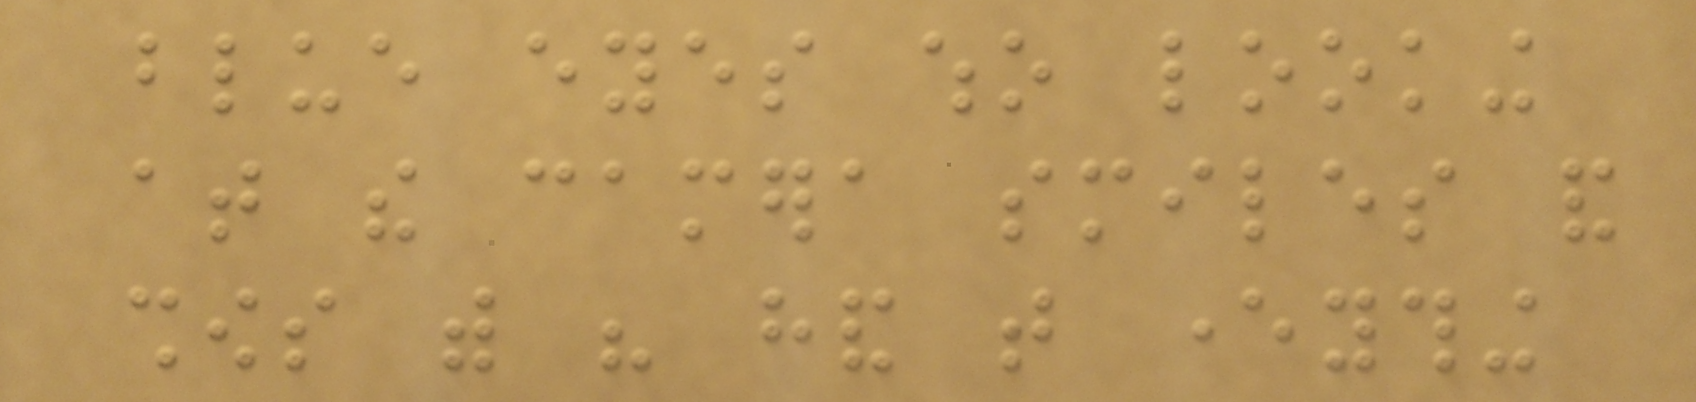blue eyes who looking
at the camera smiles and
shows with his hand that everything
